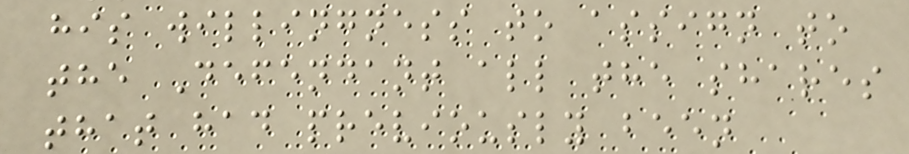his willingness to assign to
the Defendant all the shares
that had previously been
